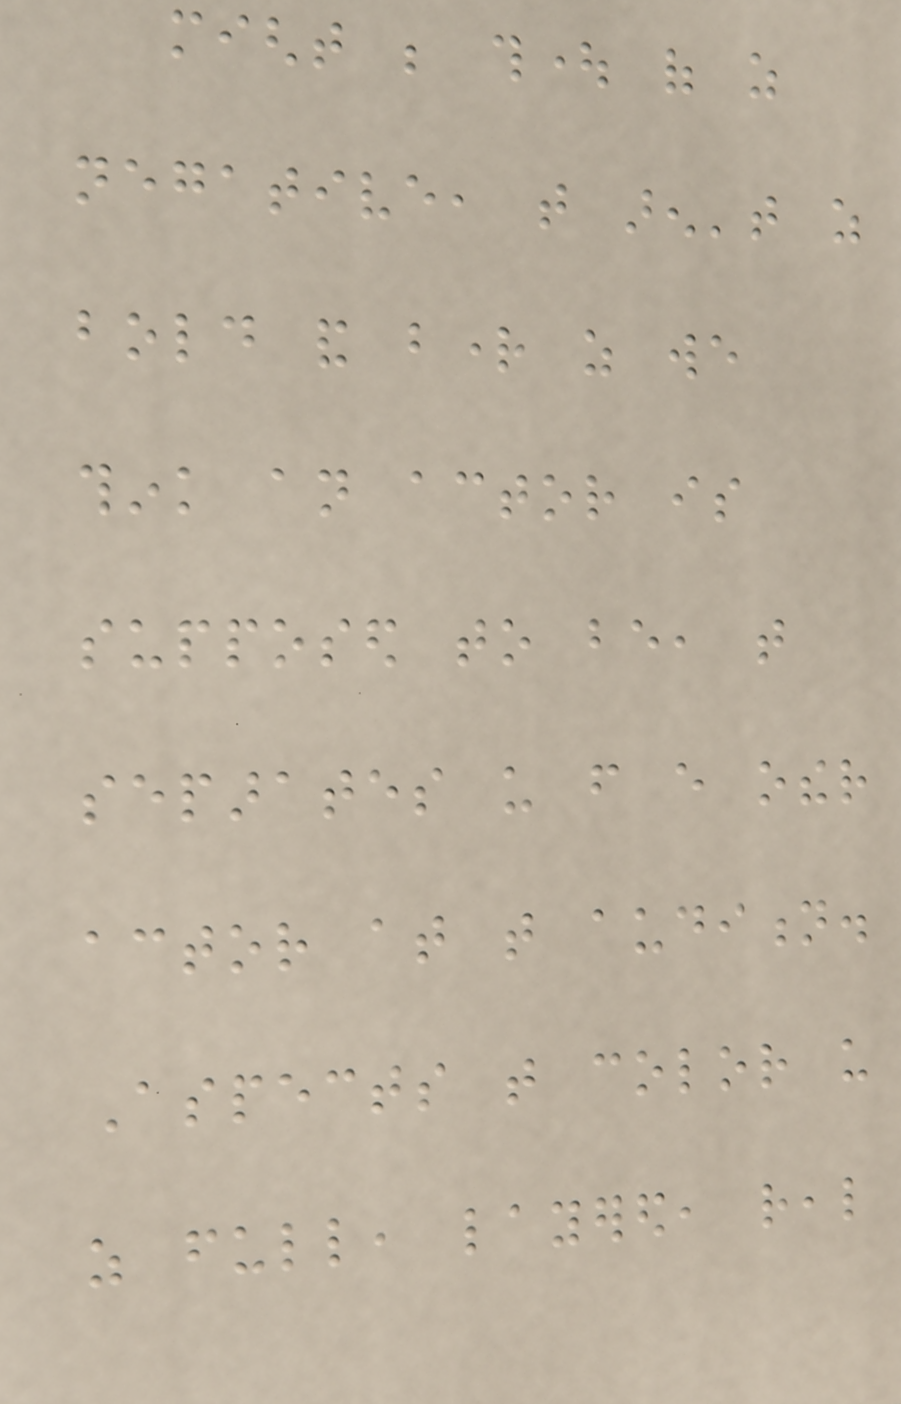might be thought of as
negative, that aren't as
bold and bright as we
think an actor is
supposed to be, that
separates us from every other
actor at that audition.
Aspects that color us
as full, layered, real
